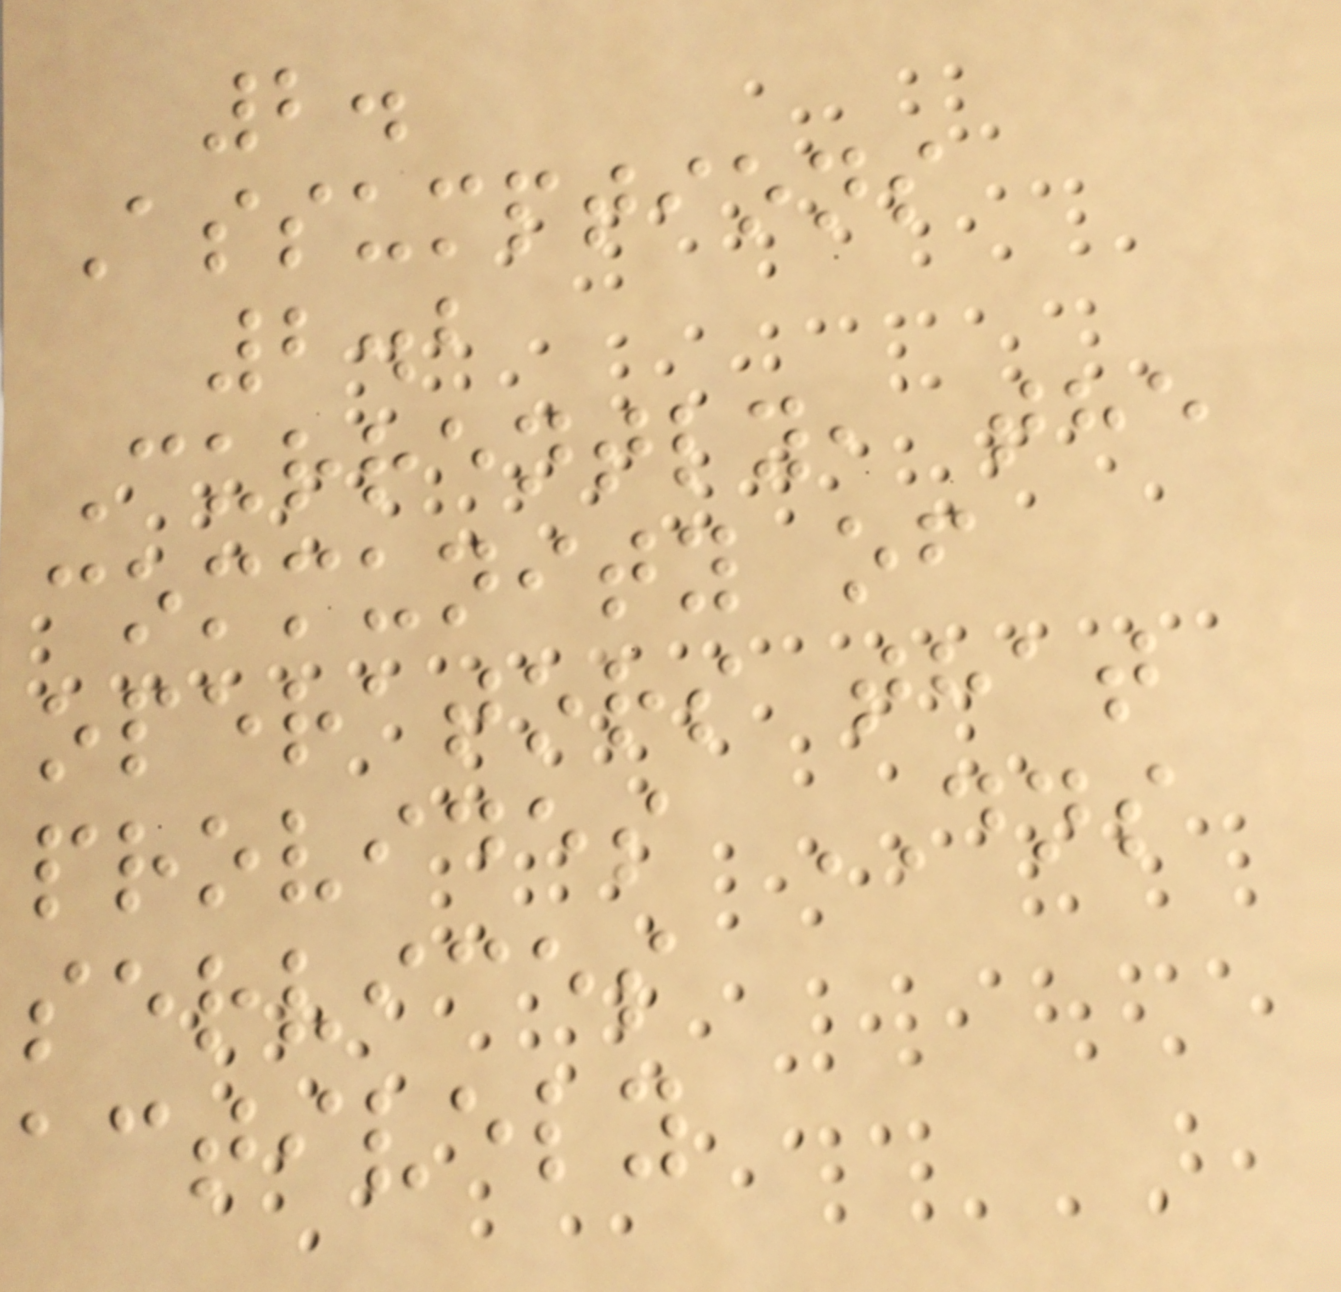2.
Assumptions
2.2
Currently, the
community of
operators that
provides DNS
services
actively
